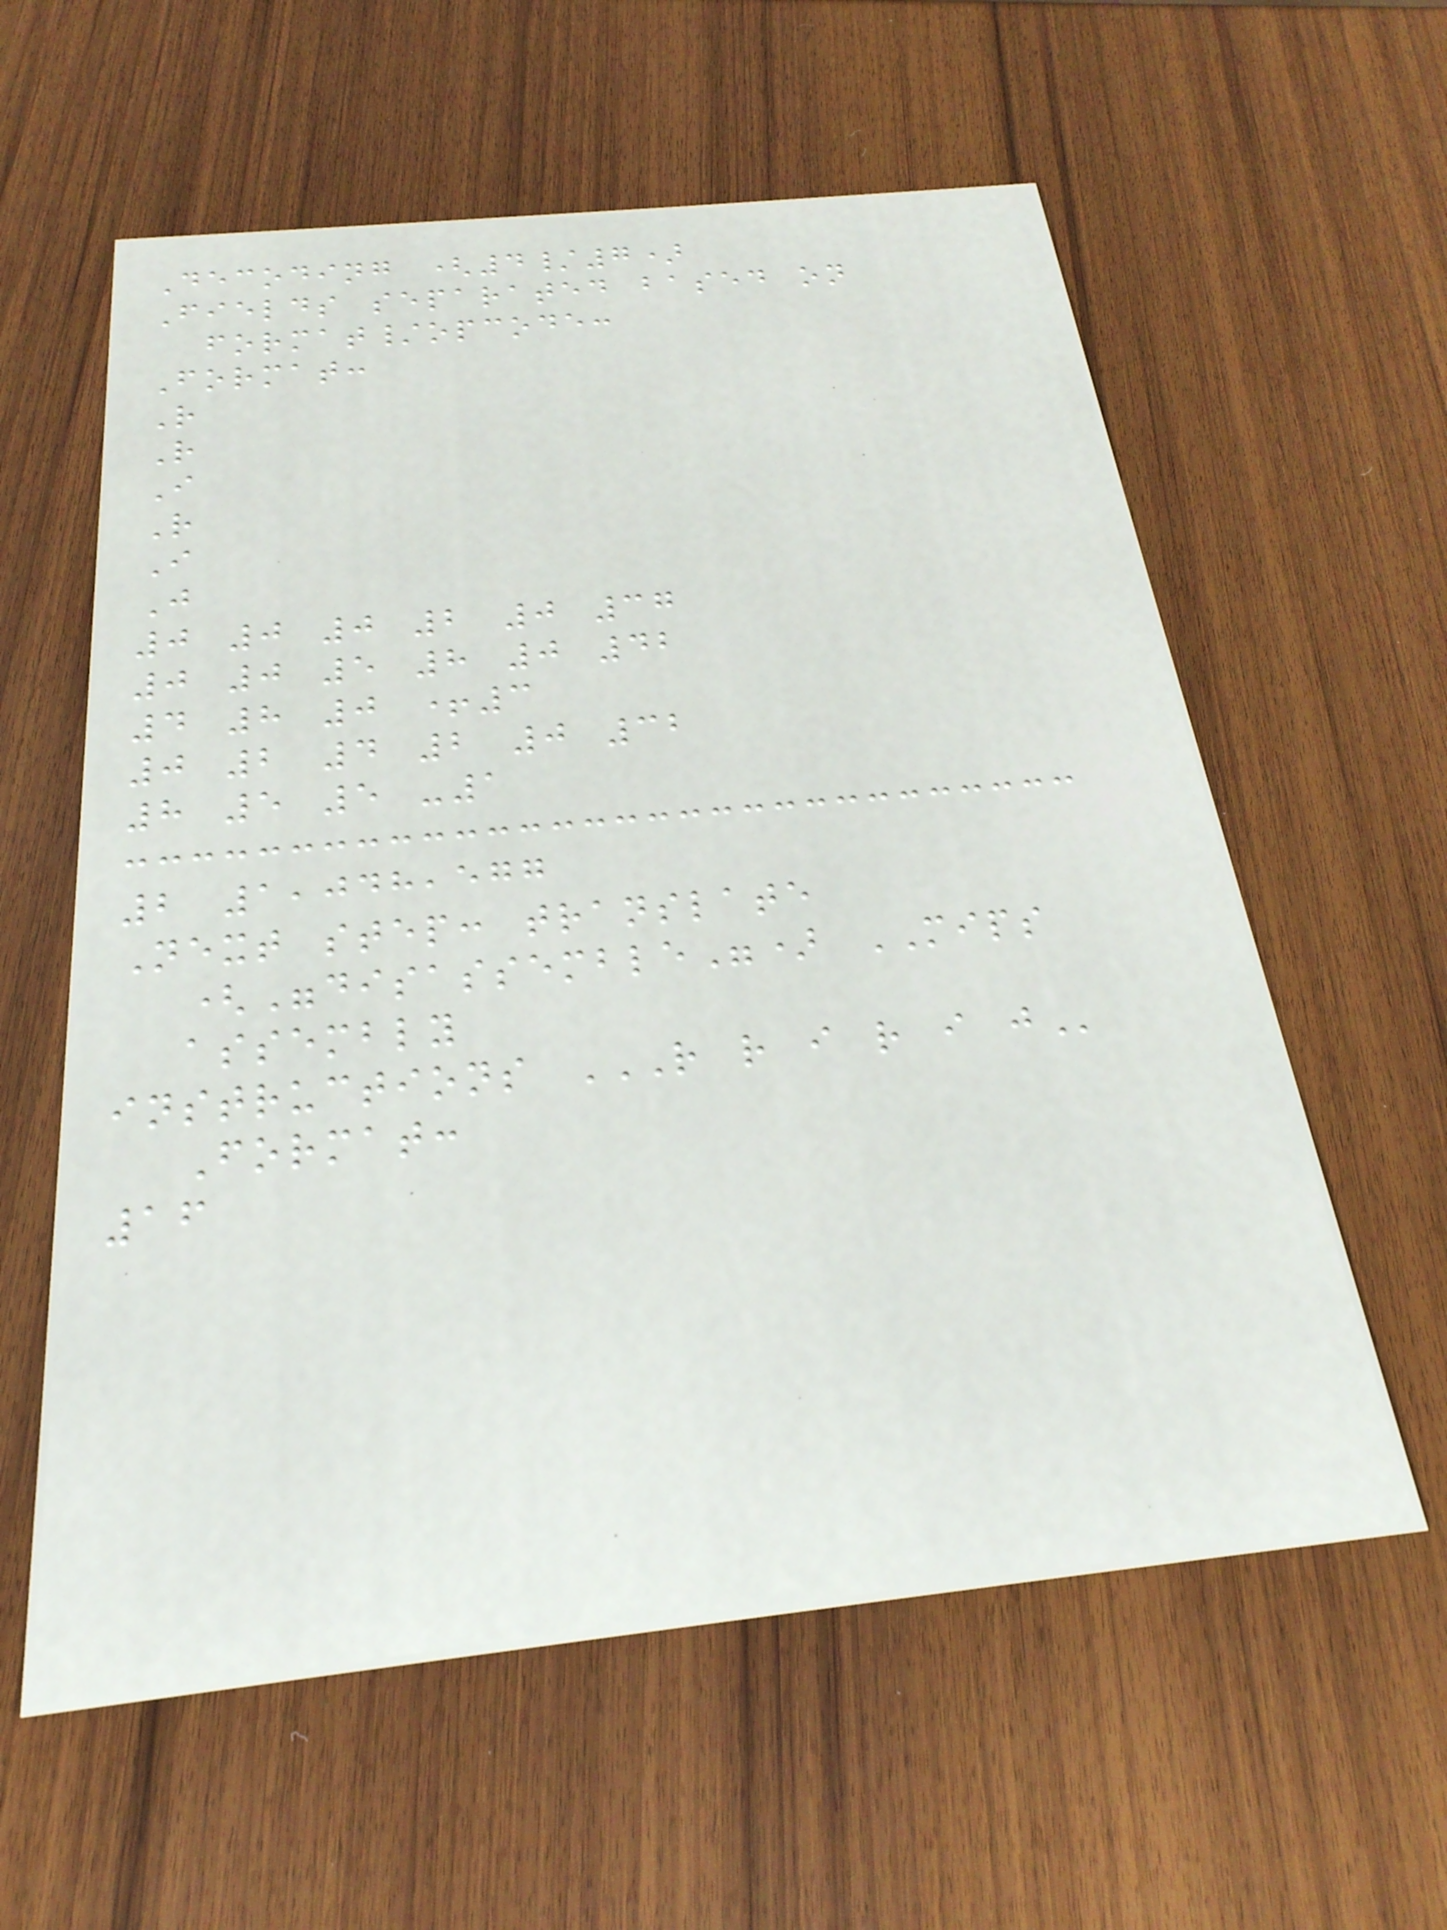Decoding (4/7)
Fields separated based on
format/opcode:
Format:
R
R
I
R
I
J
0 0 0 2 0 37
0 0 5 8 0 42
4 8 0 +3
0 2 4 2 0 32
8 5 5 -1
2 1,048,577
Next step: translate
("disassemble") MIPS
assembly
instructions R R I R I J
Format:
16
